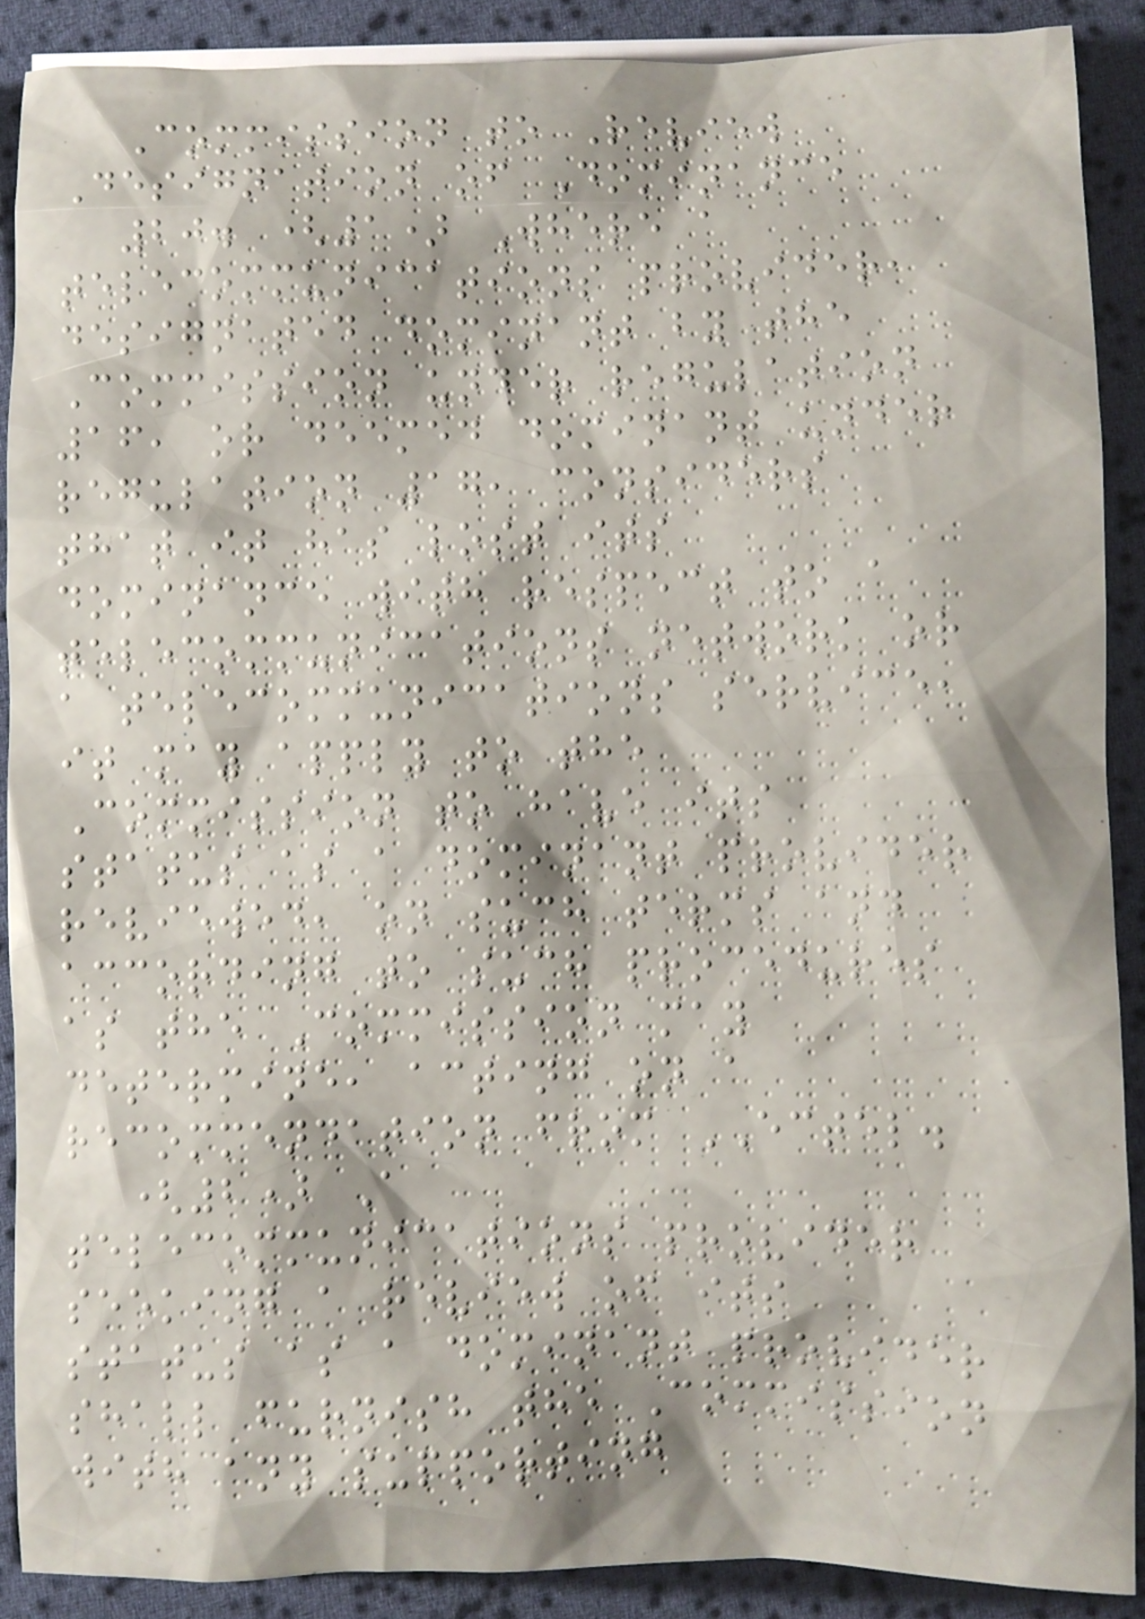Commission to Review
Designation of Dominance
20. (1) Where a
telecommunications provider,
designated dominant by the
Commission under regulation
16, or deemed dominant under
regulation 17, considers
that it has lost its
dominance with respect to a
telecommunications network or
a telecommunications service,
it may apply to the
Commission to have its
status as a dominant provider
reviewed, on such terms and
according to such procedures
as the Commission may
determine, acting on a
recommendation from ECTEL.
(2) A
telecommunications provider
seeking a review of its
status as a dominant provider
shall furnish the Commission
with any supporting
